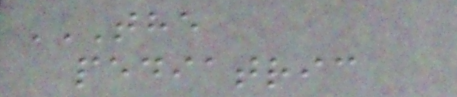THE
PEDIATRIC
